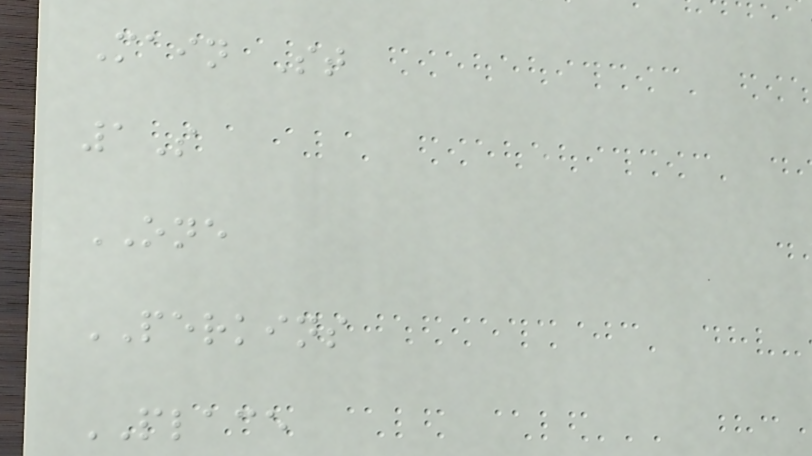Main St
1S
ONE
PERKINS
PLACE
